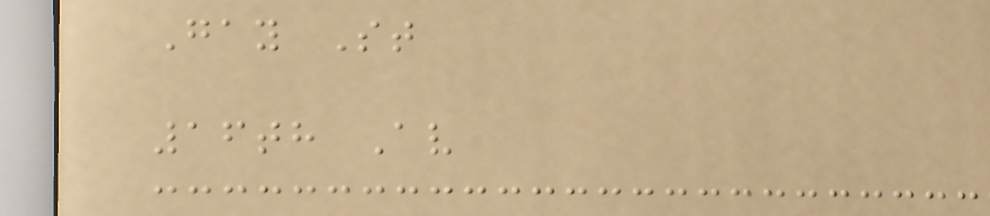Gay St
16th Av
